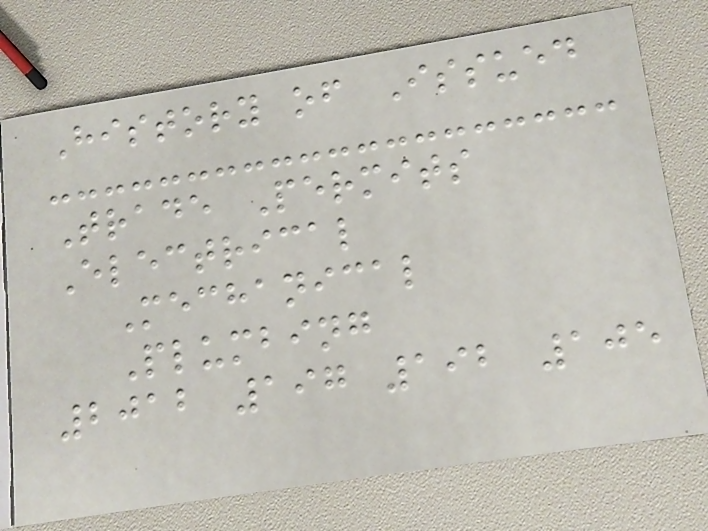History of Issued
Trade Permits
Electrical
Mechanical
Plumbing
2012 197 192 105
